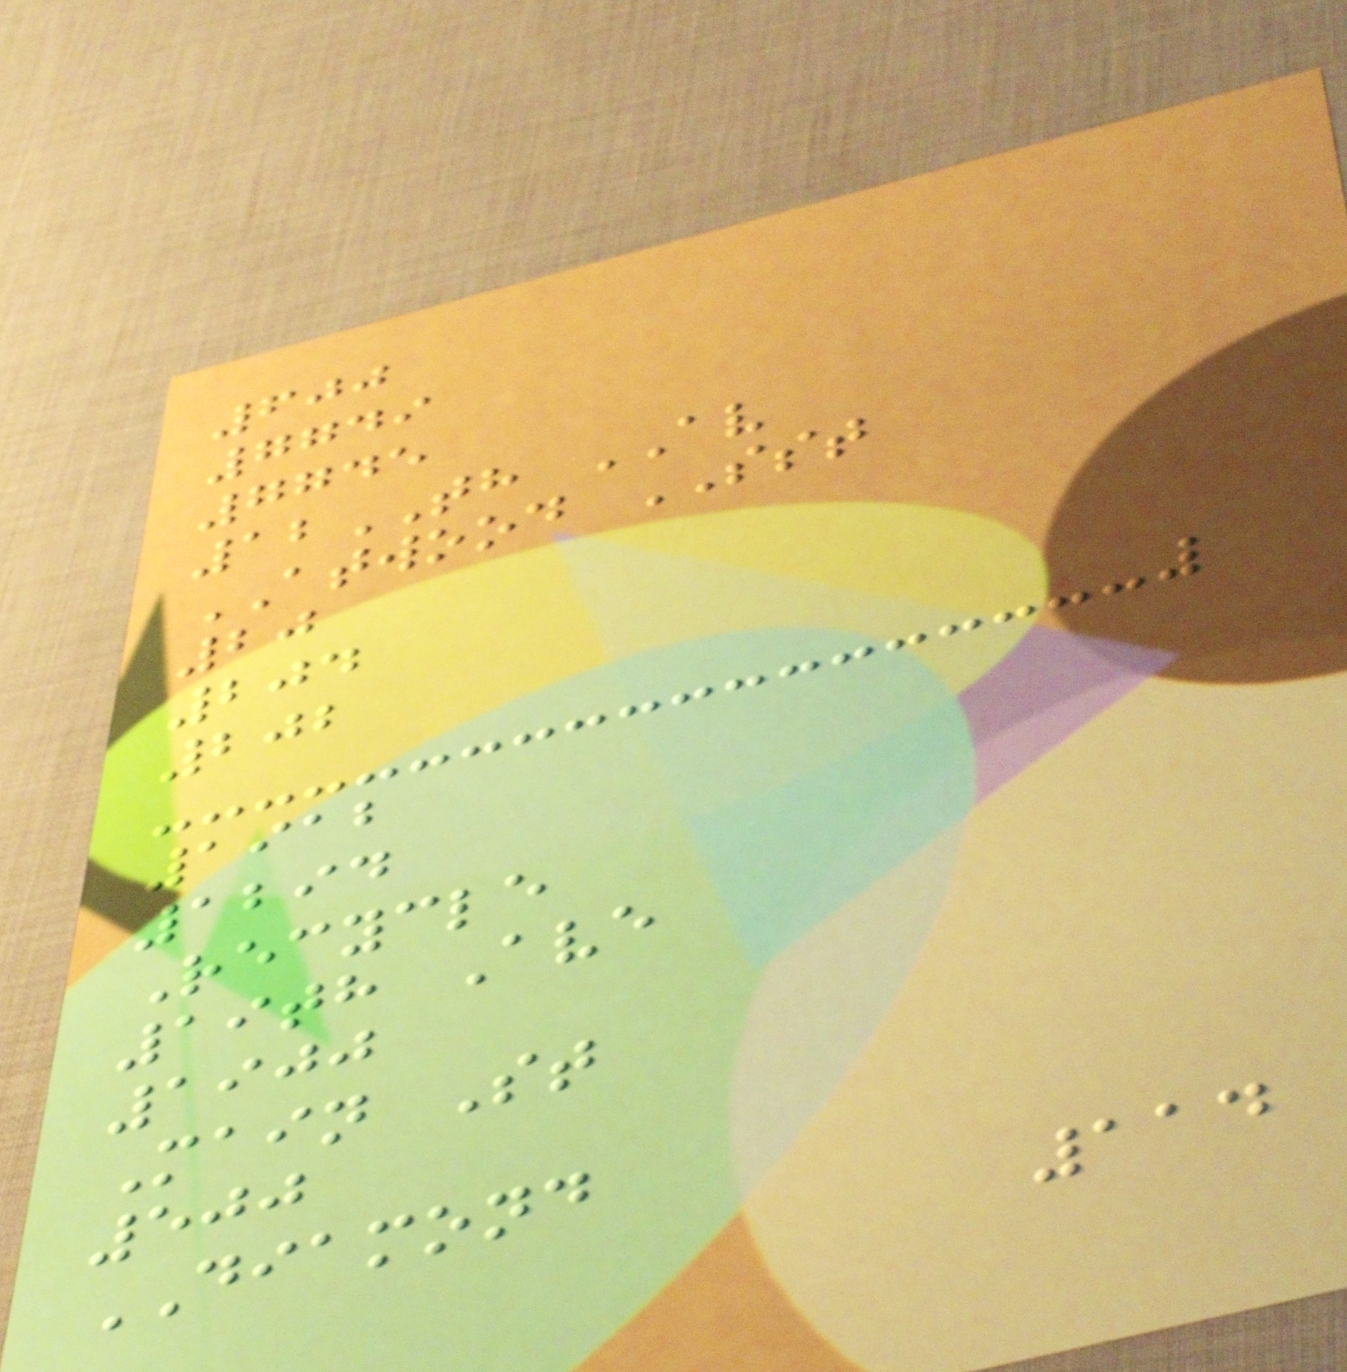600
7749
7745
12TH AV
ATWOOD SST
20
204
202
1912
1294
Recycle
19th Ave
1900
Main St
500
DIAMOND
114
